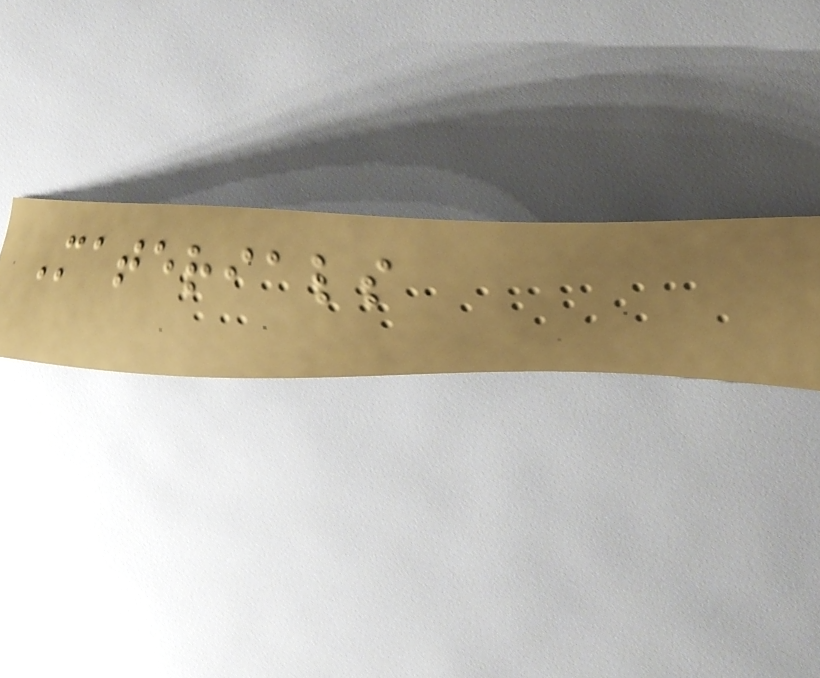Materials
